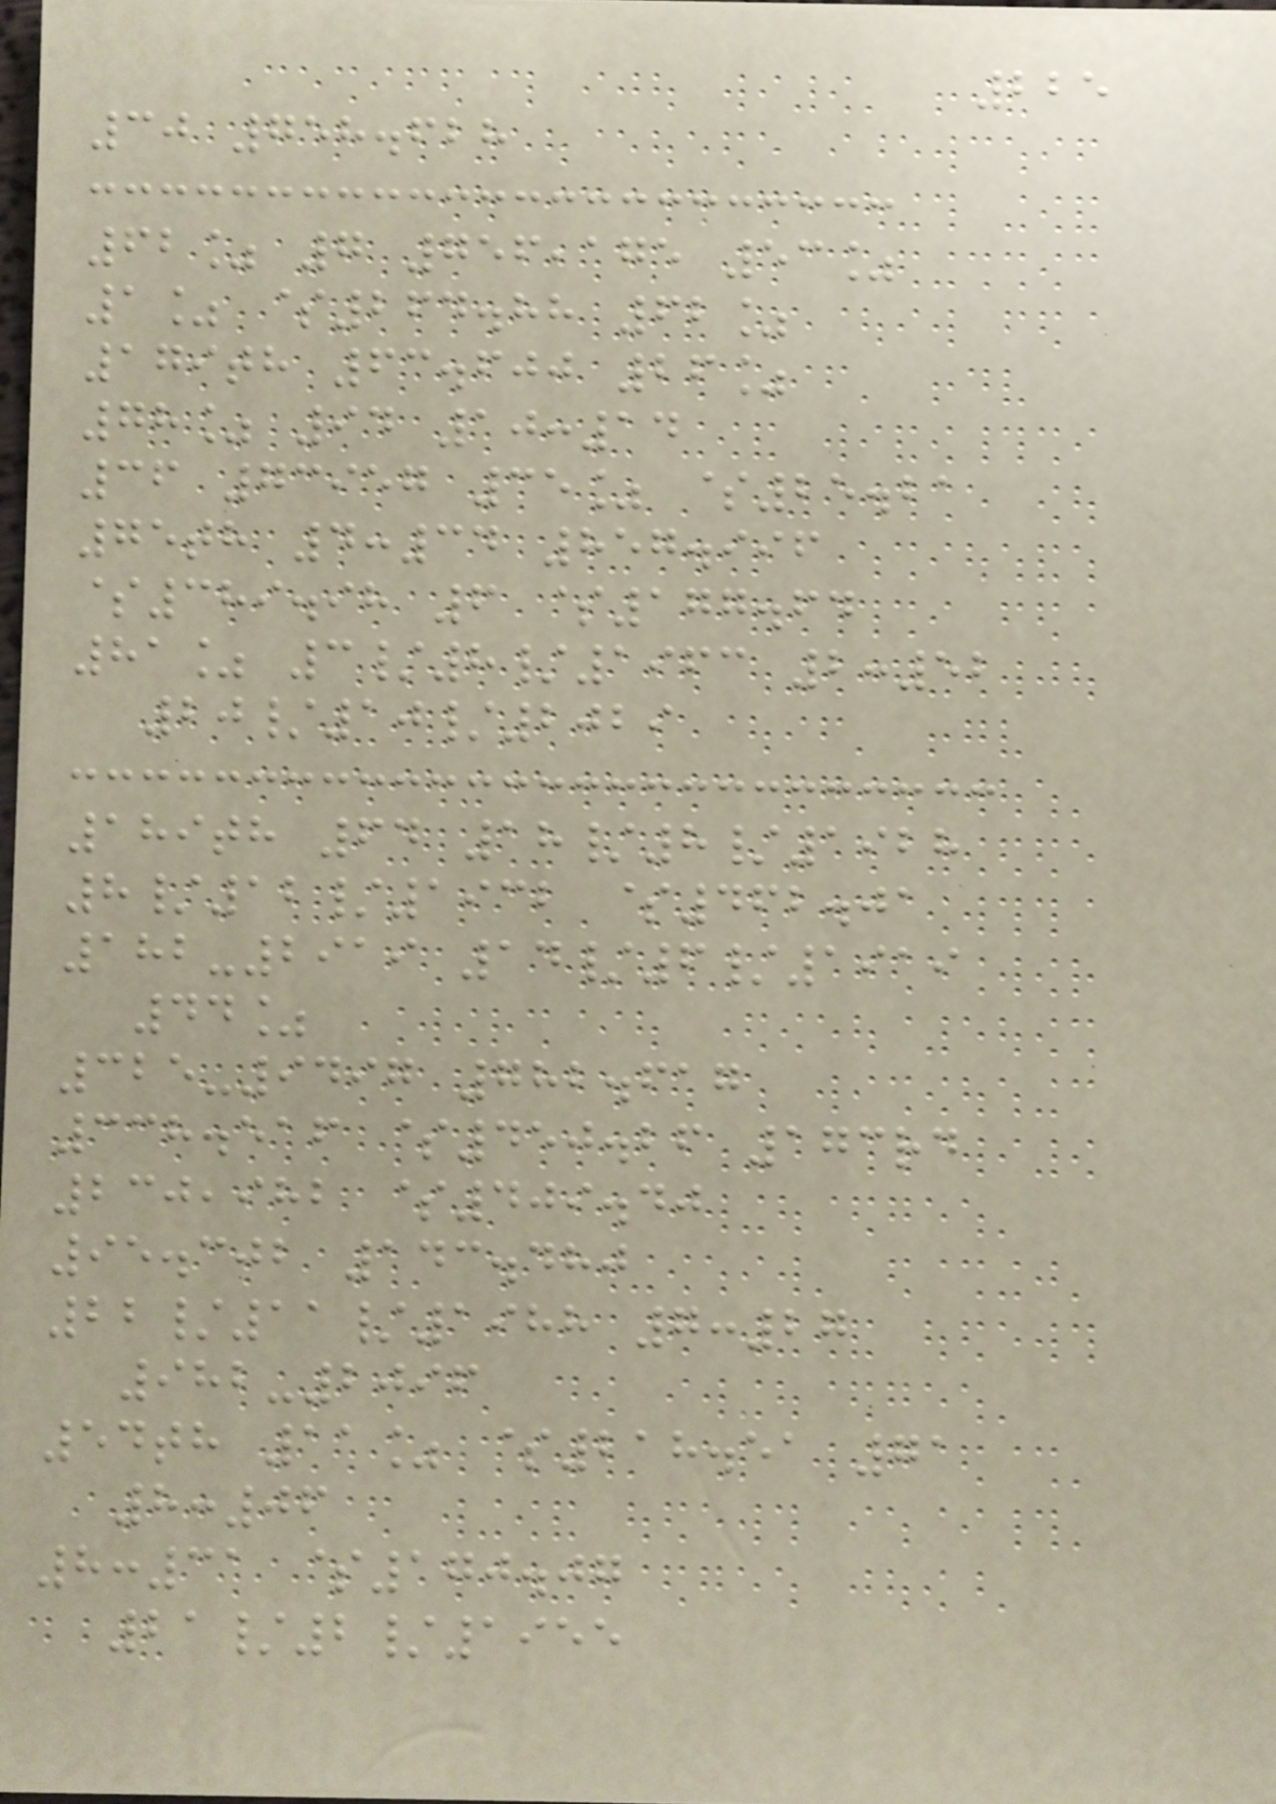225
30 758.628
62% 7 756,175 53%
1% $264.88 62%
179th 63.600 26%
78% 94 10:14
36 73957 35% $25.21
75th 4:34 857.996
$389.98 6 $177.64
81% 3/8/1963 2:52
20/10/2029
189th 64 18/8/1928
8/12/1932 $462.01
182-2919 14/6/1919
44%
325-9497 782.617
338.516 $450.26 173rd
230,982 $409.40
95.302 143.480
22/11/1988 7:27
982-2096
54th 11% $218.51 71
8:06
8:31 $170.07
21/2/1955
